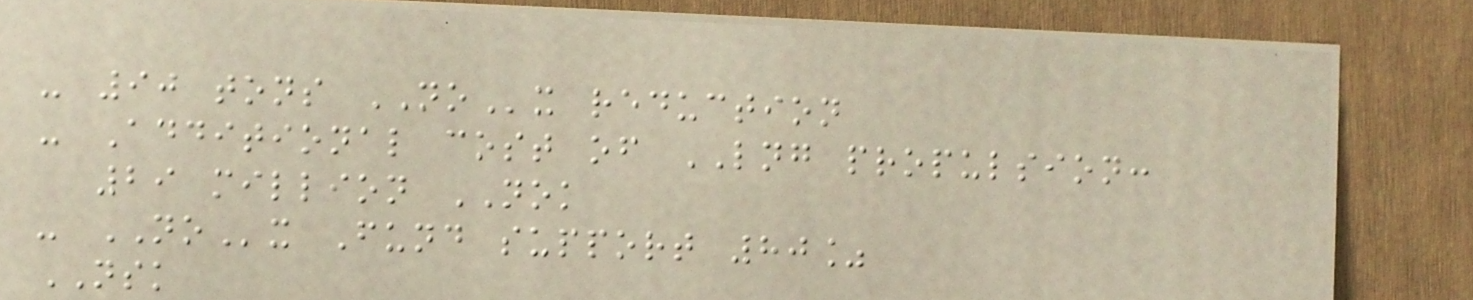- 90 tons NOx reduction
- Additional cost of LNG propulsion:
29 million NOK
- NOx Fund support 80%
NSK
